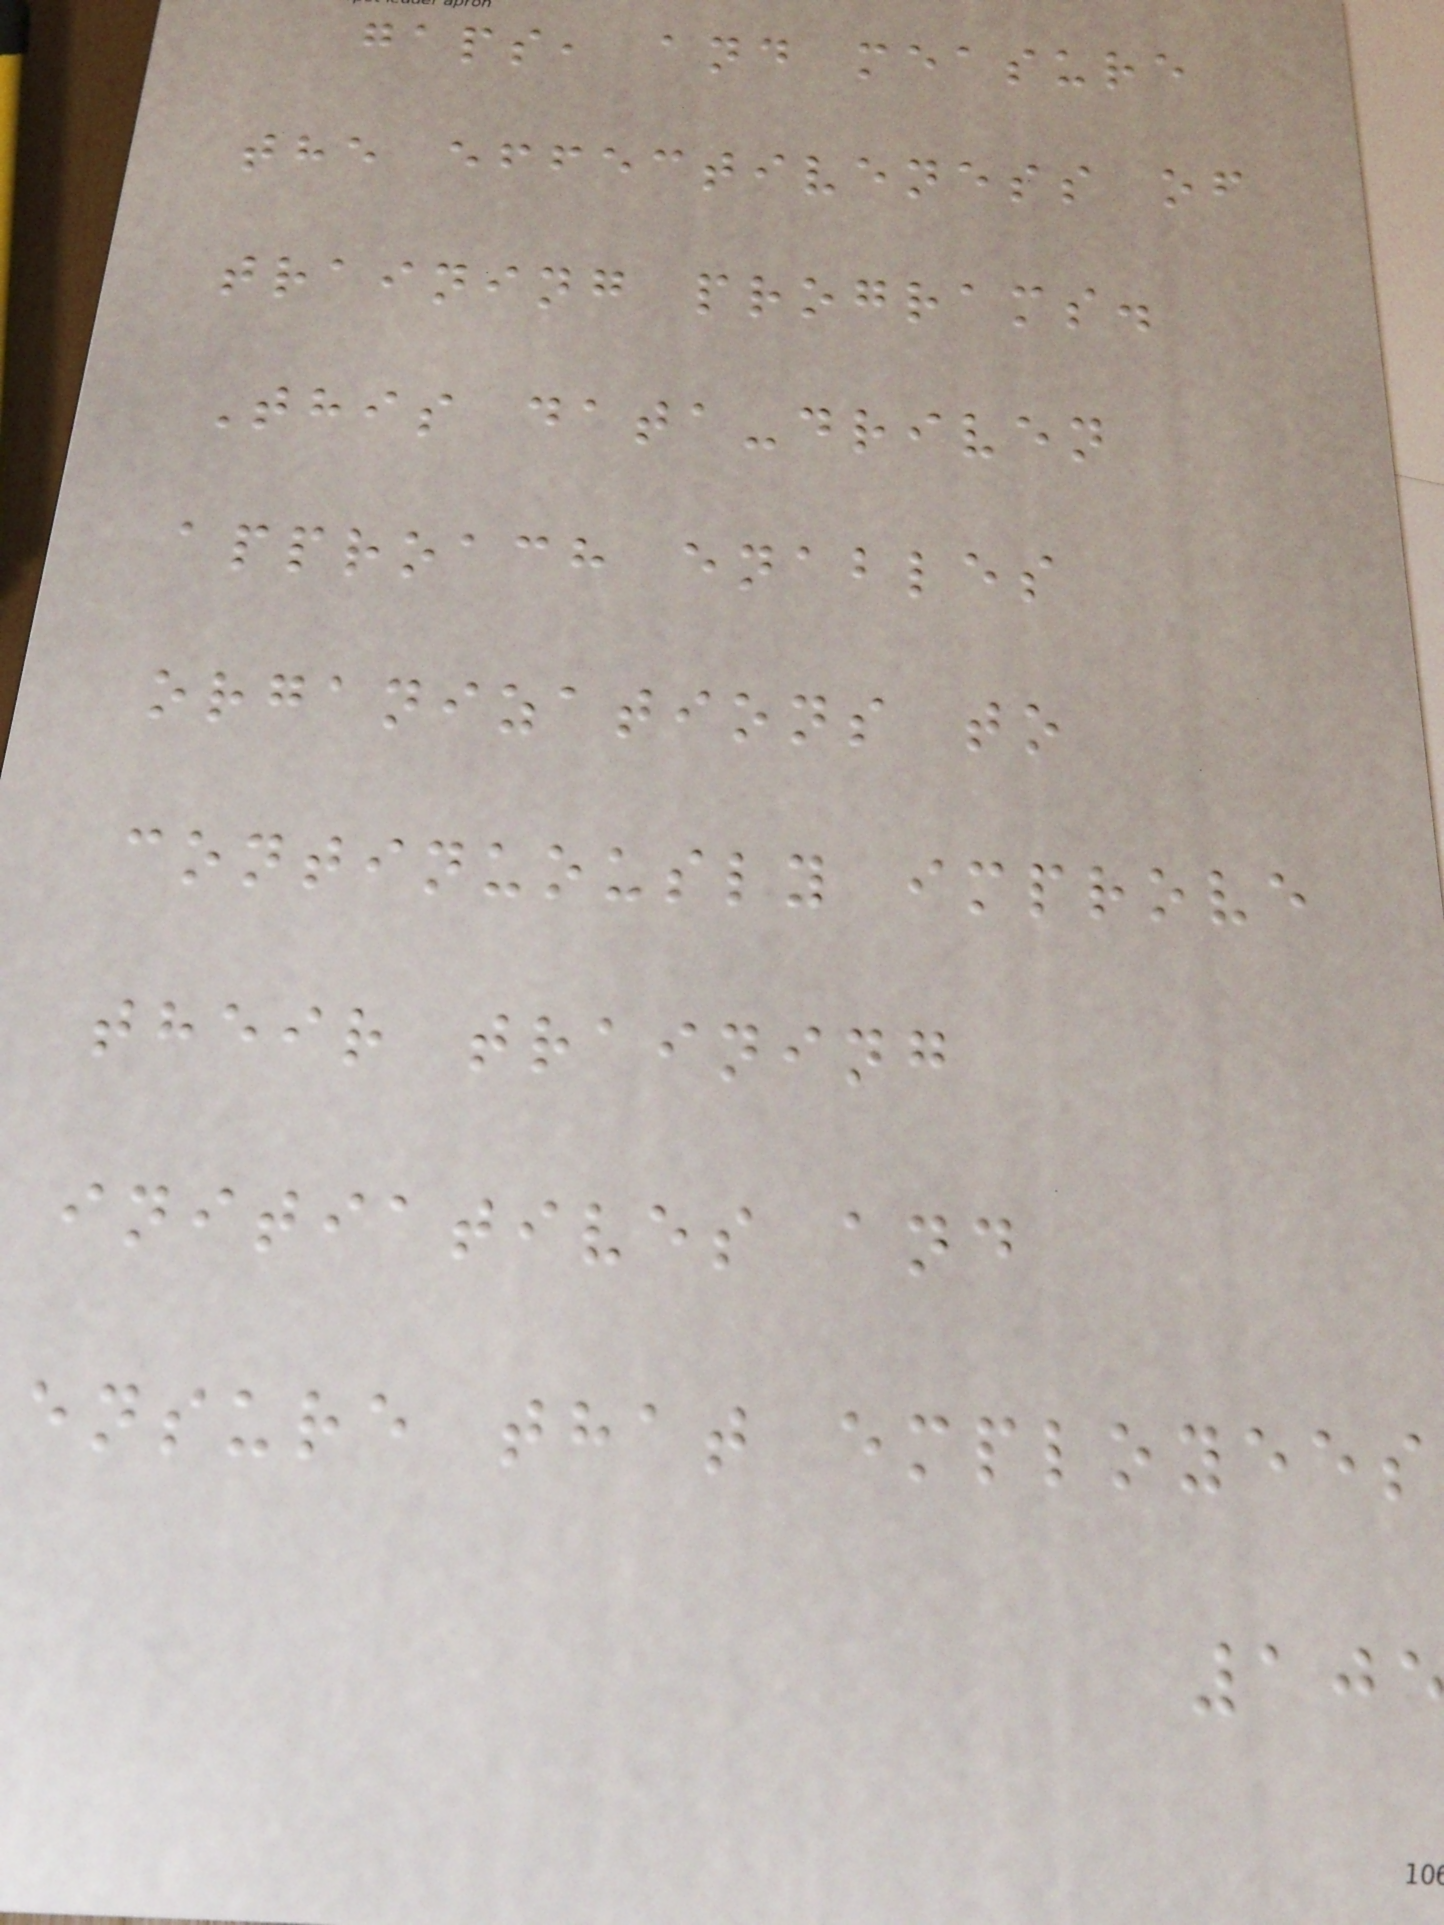gaps, and measure
the effectiveness of
training programs.
This data-driven
approach enables
organizations to
continuously improve
their training
initiatives and
ensure that employees
